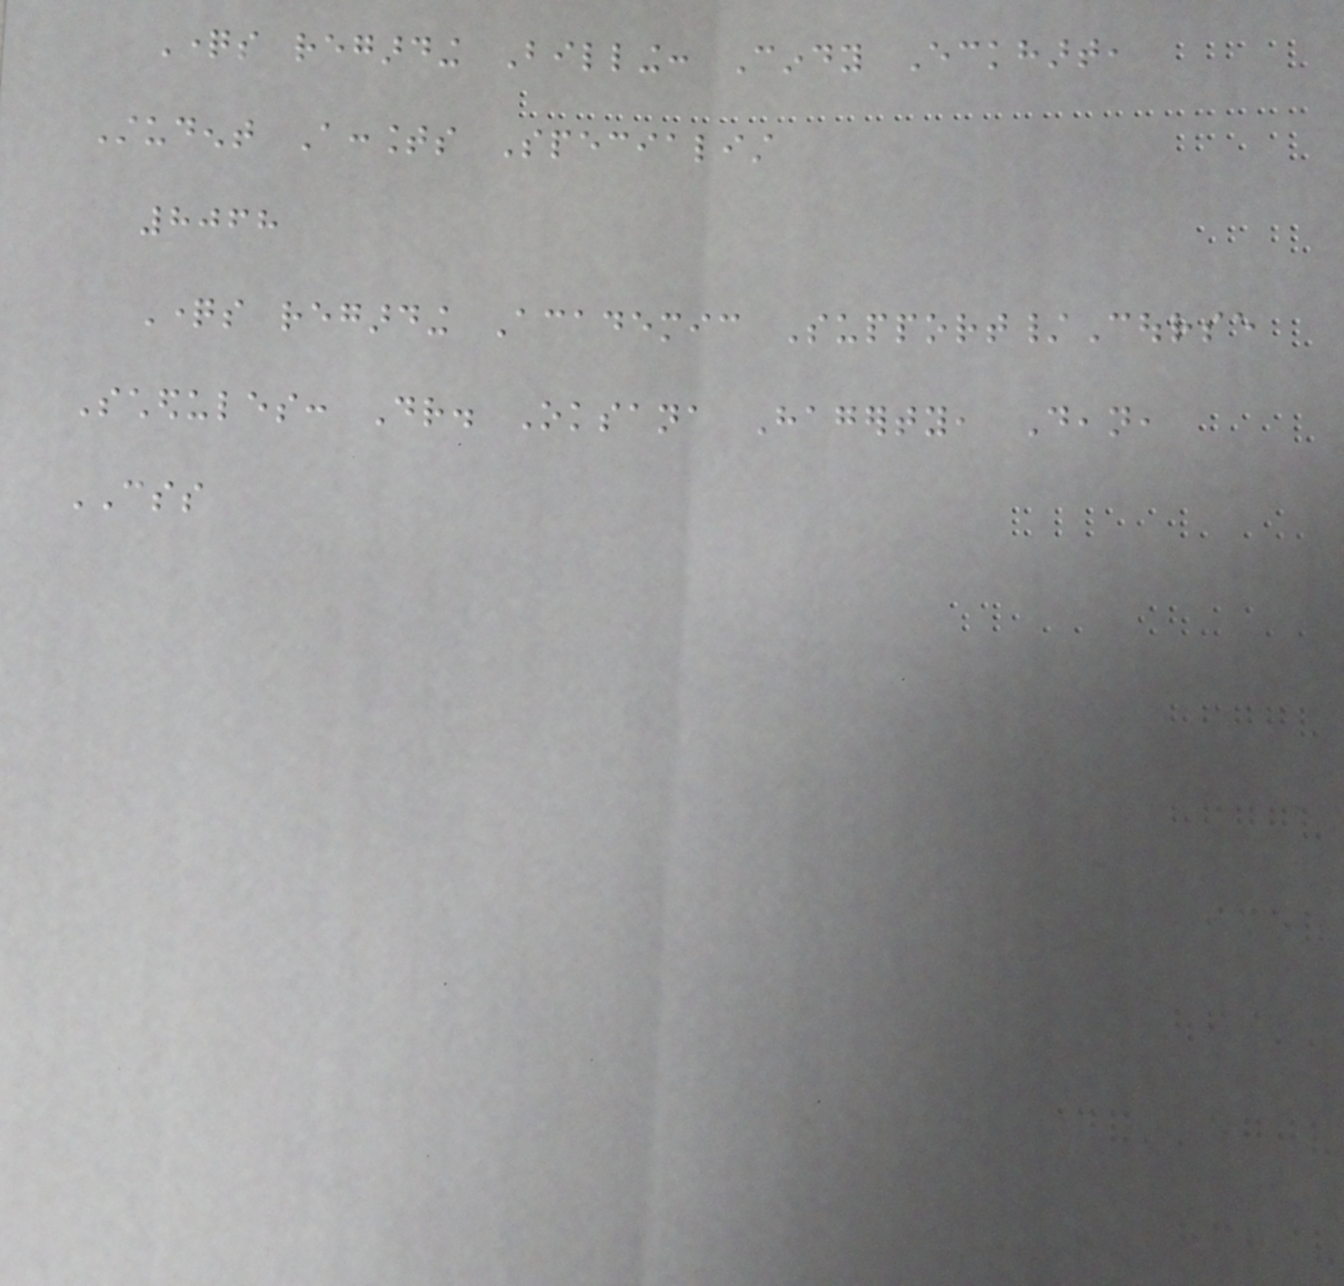Questions regarding Billing: Cindy Eckhart,
Student Accounts Specialist
8068
Questions regarding Academic Support/Course
Schedules: Dr. Oksana Hagerty, Dean,
CSS
